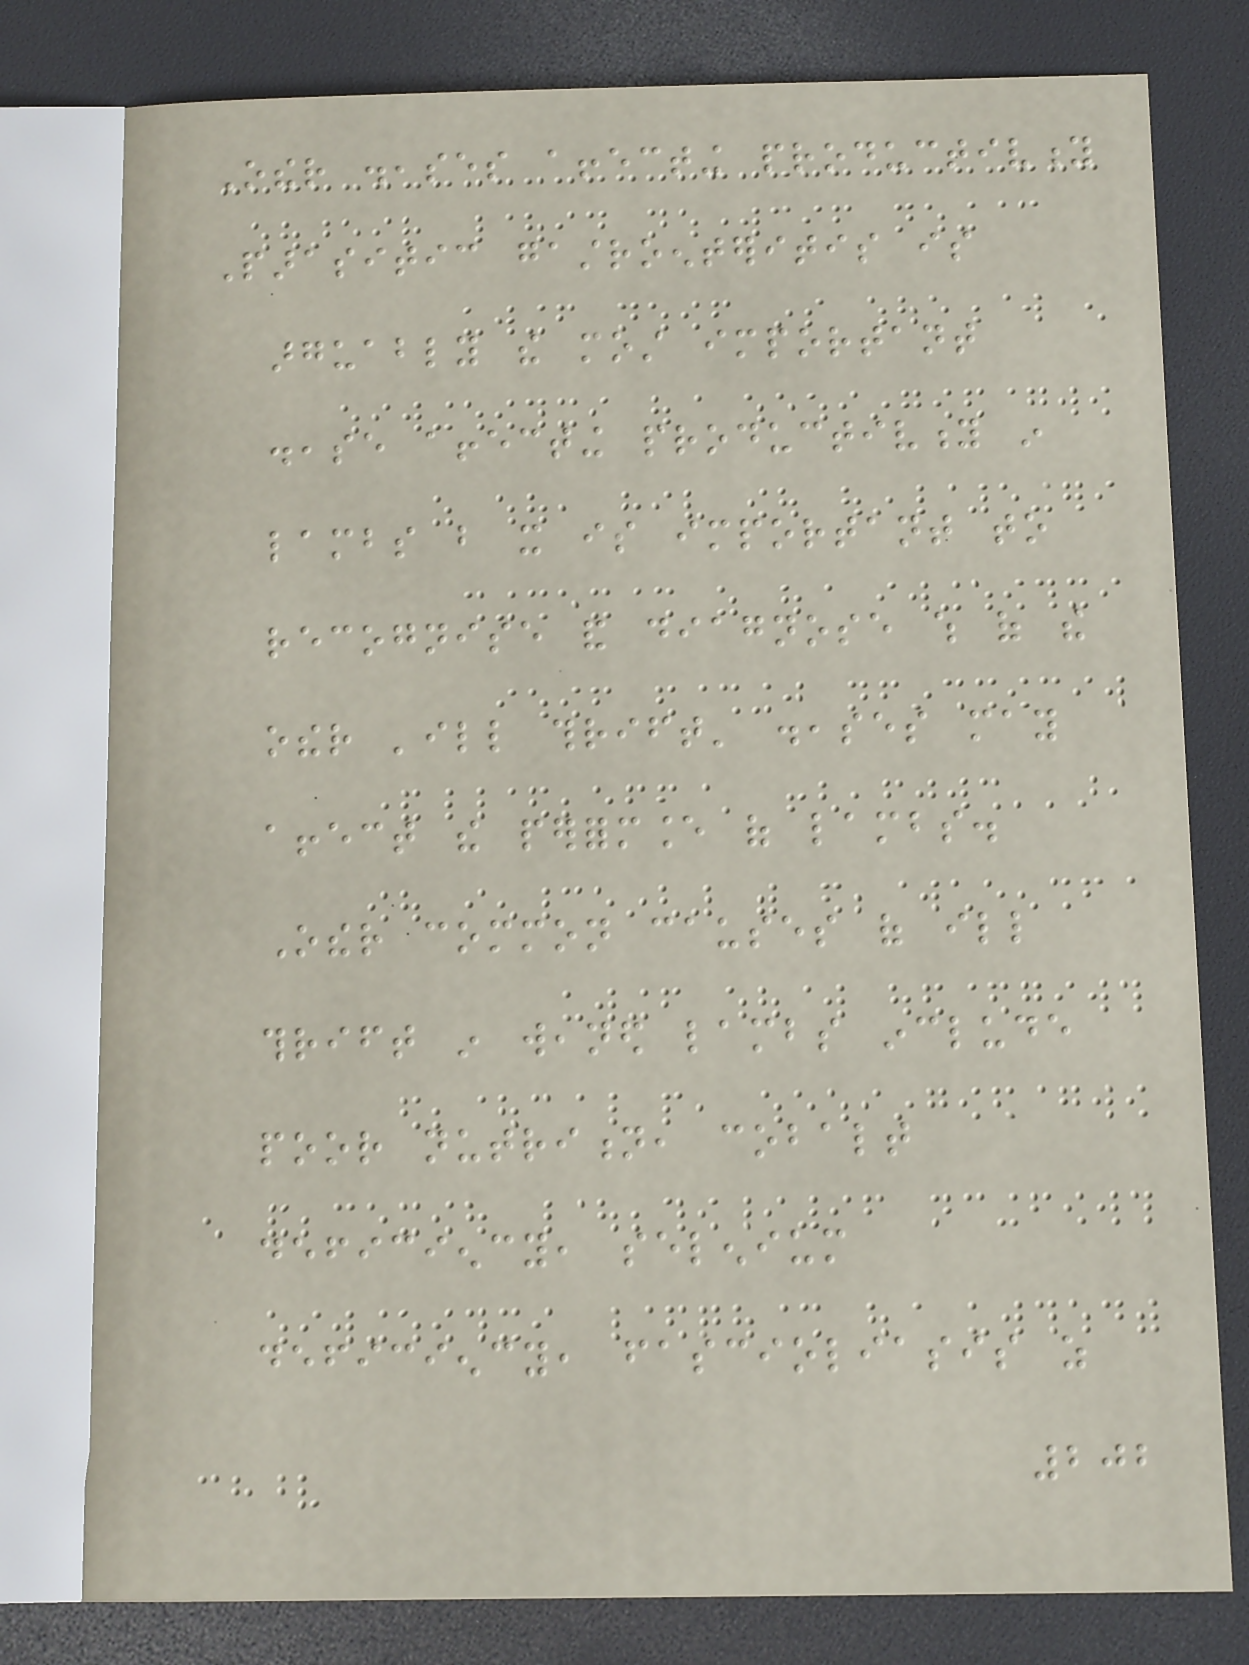Other diseases affecting productivity
Parasitic gastroenteritis is
arguably the most important
disease affecting productivity in
lambs but it is important to
recognise and diagnose which of the
other 'ill thrift' diseases may
affect the performance of lambs.
Other common causes of ill
thrift in weaned lambs include
poor nutrition, cobalt
deficiency, selenium
deficiency, fascioliasis as
202
